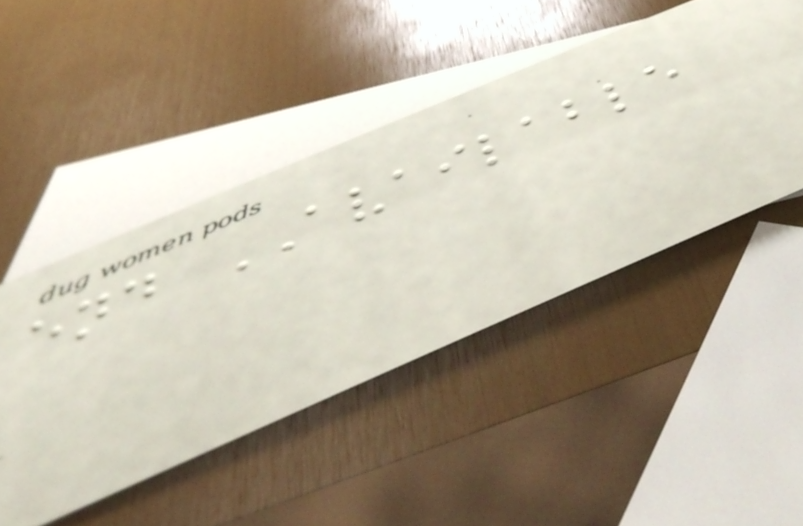end AVAILABLE
